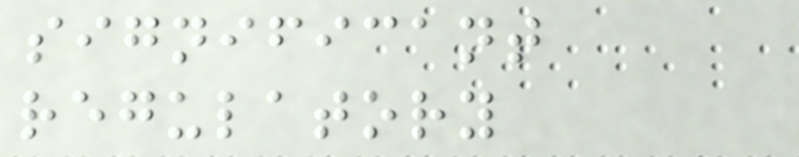significant
regulatory
